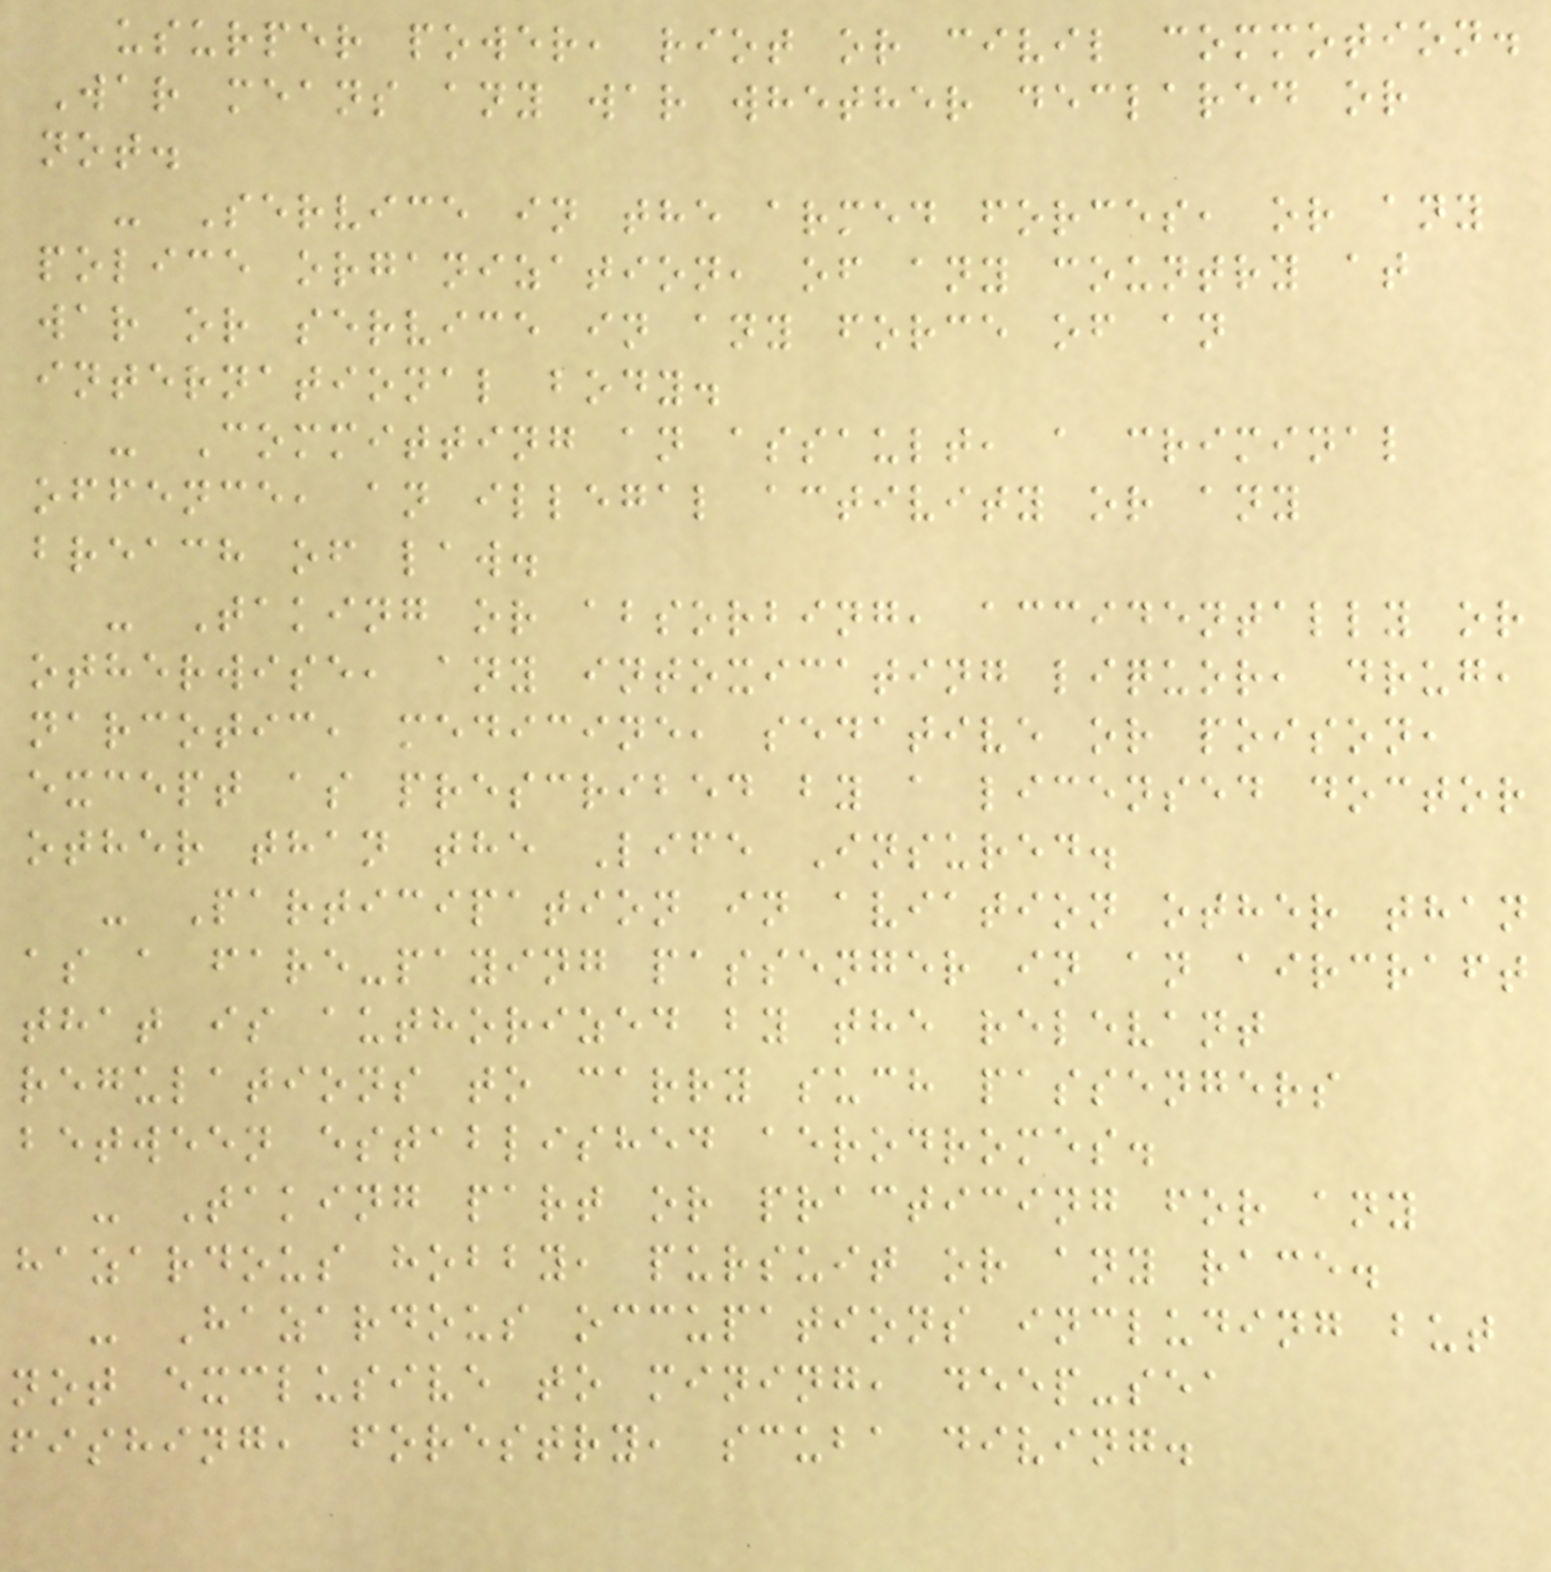usurper power, riot or civil commotion.
War means any war whether declared or
not.
- Service in the armed forces, or any
police organization, of any country at
war or service in any force of an
international body.
- Committing an assault, a criminal
offence, an illegal activity or any
breach of law.
- Taking or absorbing, accidentally or
otherwise, any intoxicating liquor, drug,
narcotic, medicine, sedative or poison,
except as prescribed by a licensed doctor
other than the Life Insured.
- Participation in aviation other than
as a fare-paying passenger in an aircraft
that is authorized by the relevant
regulations to carry such passengers
between established aerodromes.
- Taking part or practicing for any
hazardous hobby, pursuit or any race.
- Hazardous occupations including but
not exclusive to mining, deep-sea
fishing, forestry, scuba diving.
